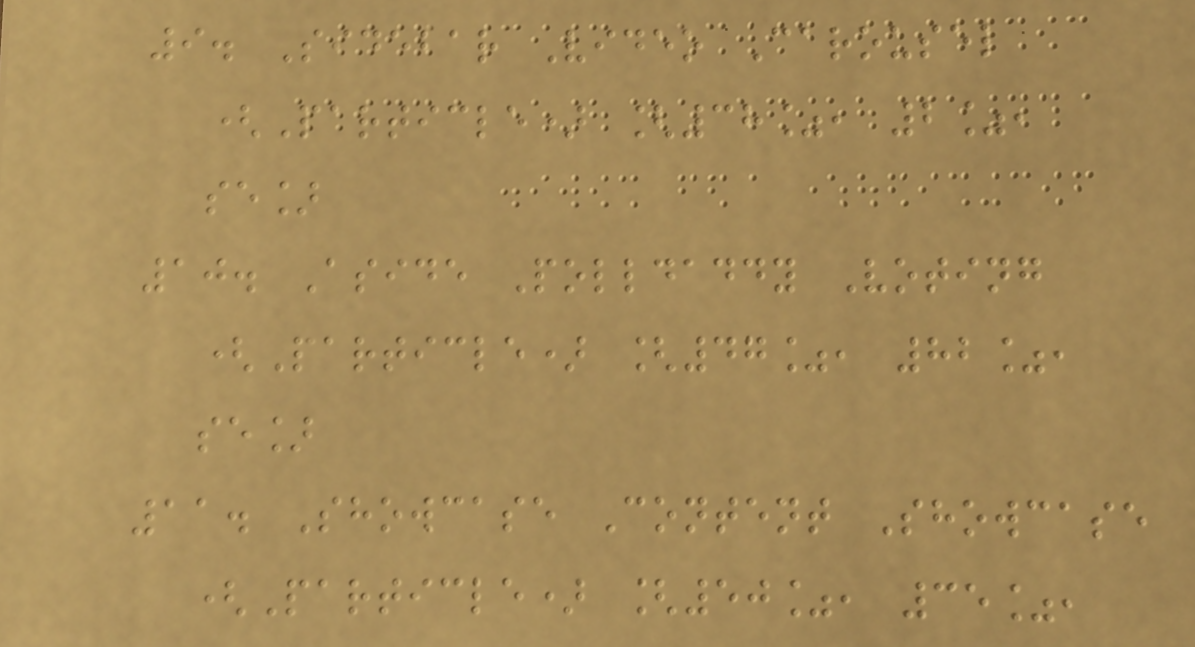9. Sidebar Video Carousel
(Particle) [38%, 2%,
se]
10. Aside Polldaddy Voting
(Particle) [47%, 82%,
se]
11. Showcase Content Showcase
(Particle) [50%, 35%,
